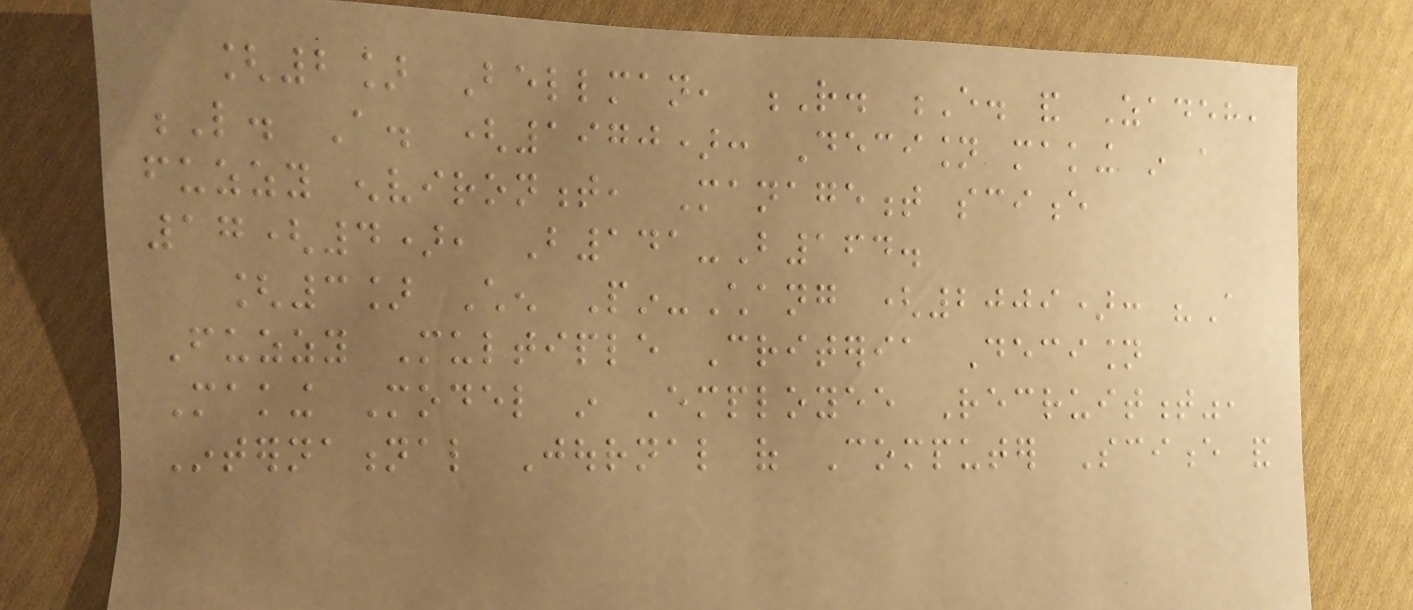[2] Bellman, R. E. and Zadeh,
L. A. (1970): Decision making in a
fuzzy environment, Management science
17(4), B141-B164.
[3] Chen Pin-Chang (2009): "A
Fuzzy Multiple Criteria Decision
Making Model in Employee Recruitment",
International Journal of Computer Science and
